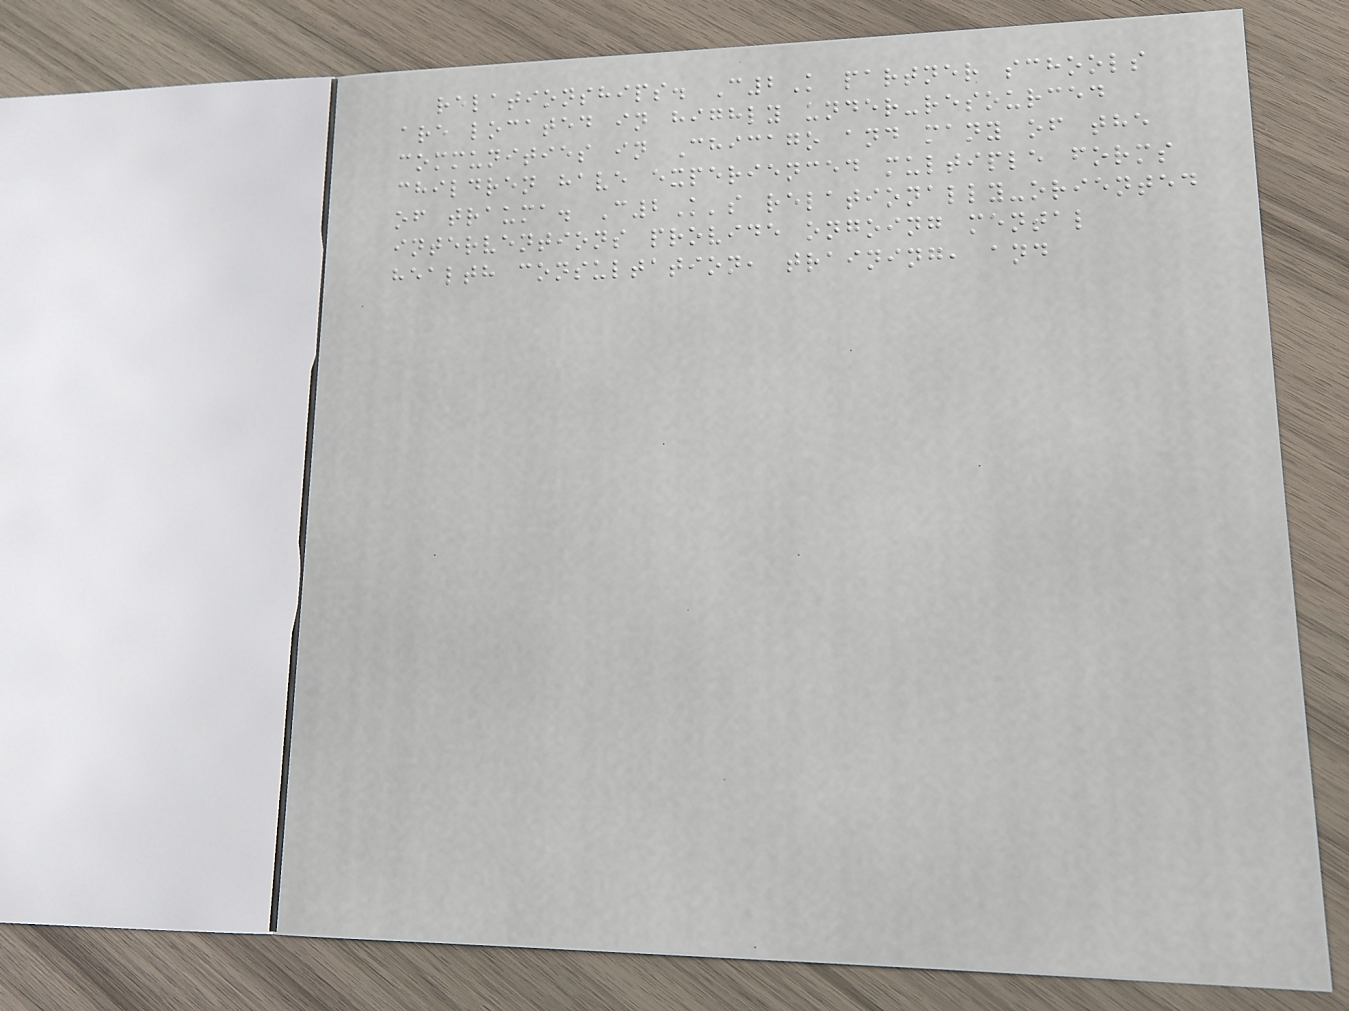relationships. C2K partner schools
are located in highly under-resourced
communities in Chicago and many of the
children have experienced multiple forms
of trauma. C2K's relationally-oriented
interventions provide ongoing mental
health consultation, training, and
